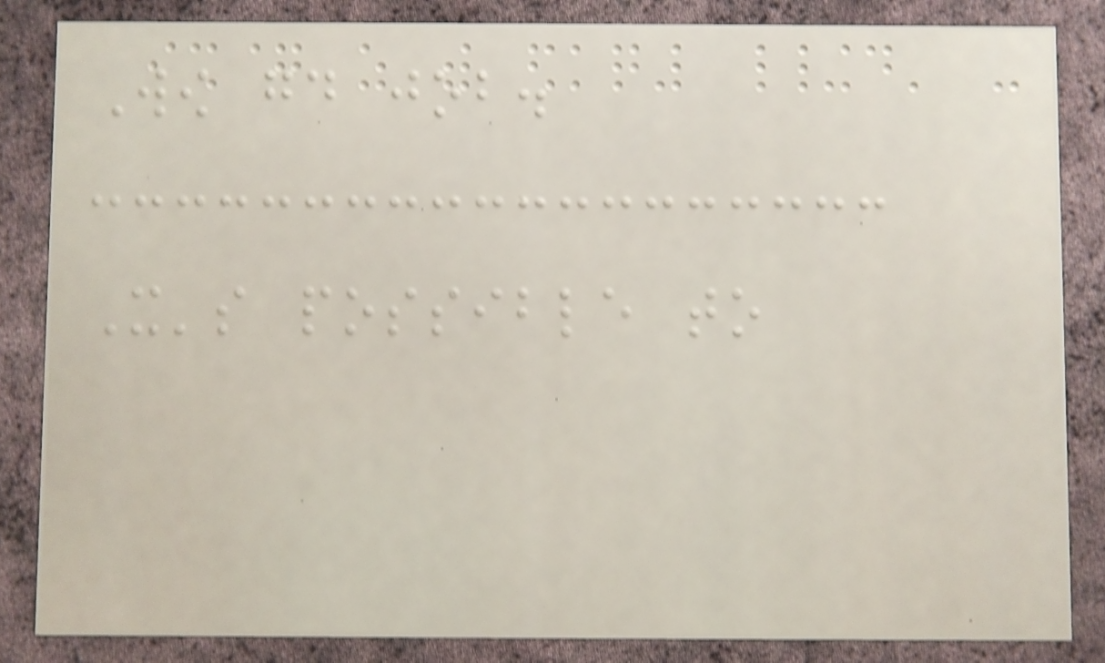Wow good job.
It's possible to
